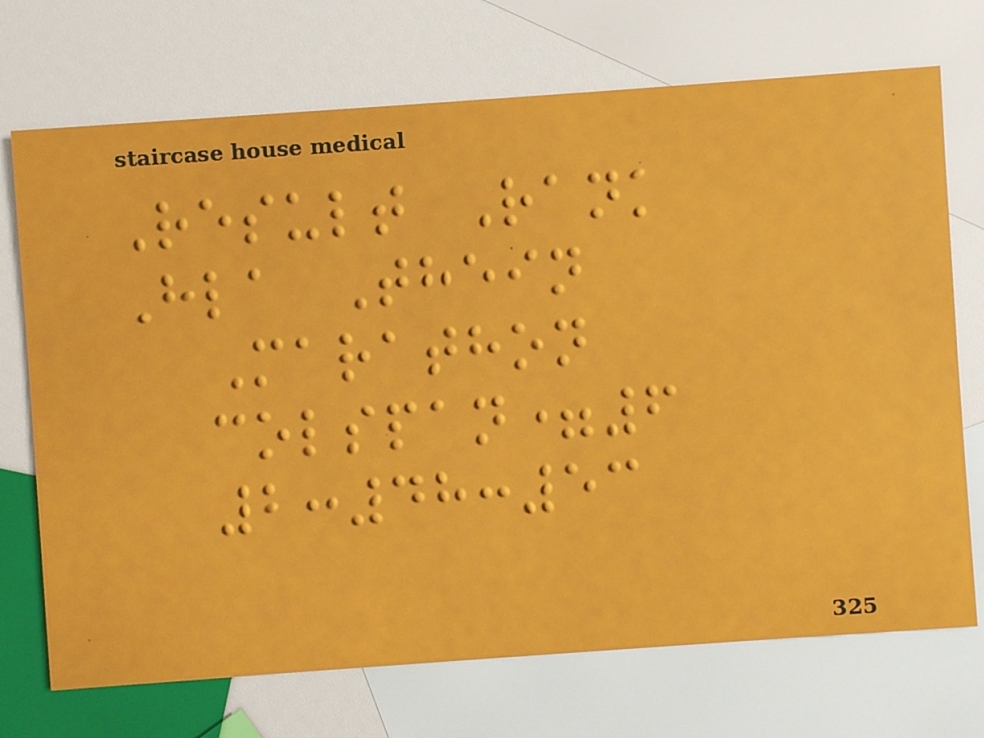Result Rank
Hla Thein
Marathon
colspan=6
2:48:53
